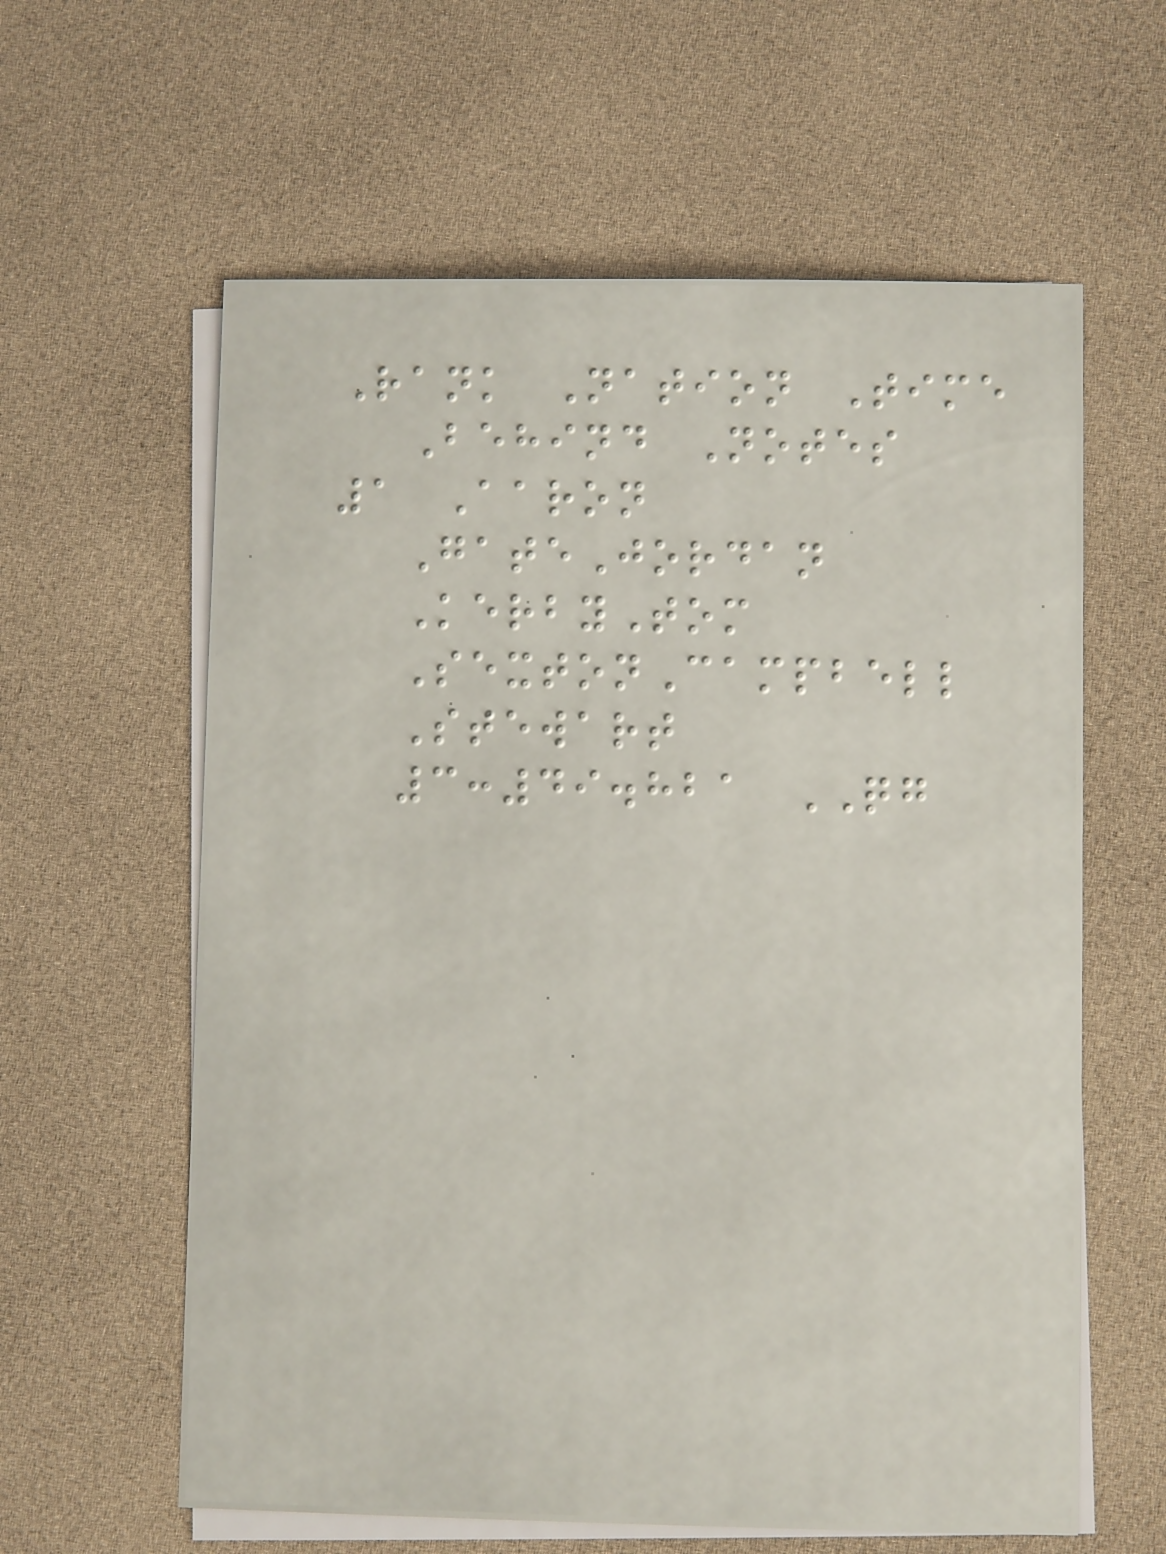Rank Nation Time
Behind Notes
1 Aaron
GateJordan
KerbyTom
SextonCampbell
Stewart
3:49.821 QG
